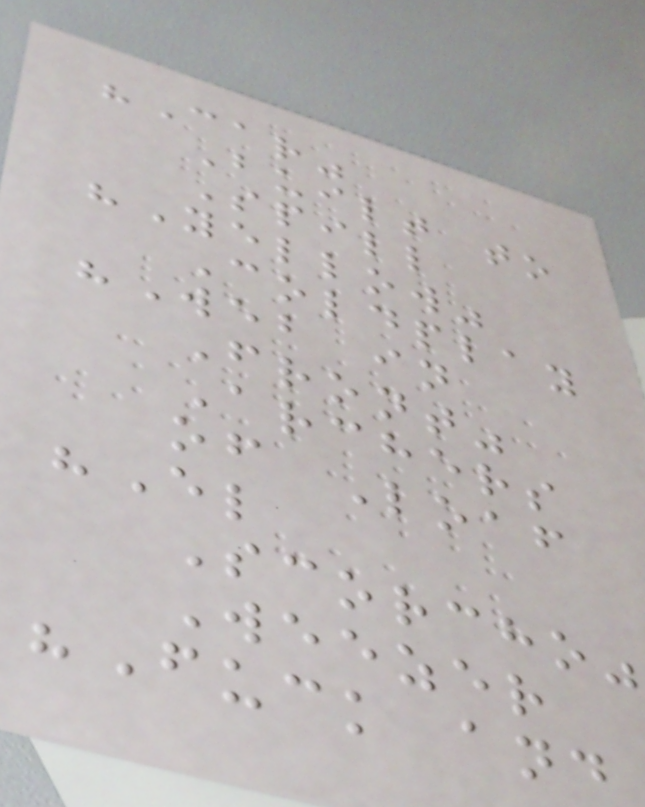"Car"
Built to
Spill
"Yellow"
Coldplay
"Web in
Front"
Archers
of Loaf
"El
Scorcho"
Weezer
"Fuck and
